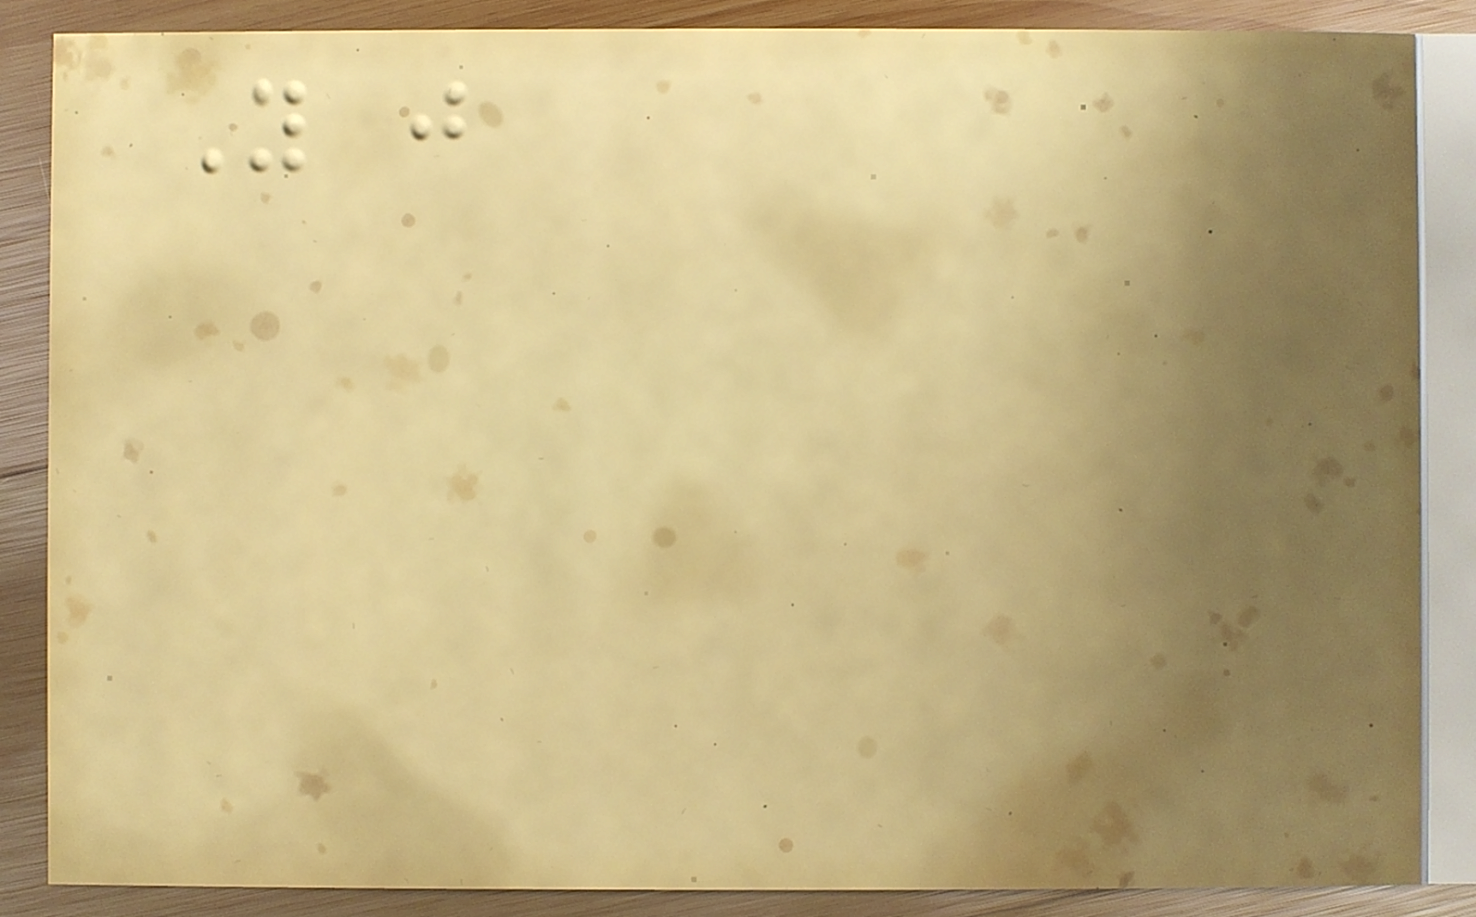You just
